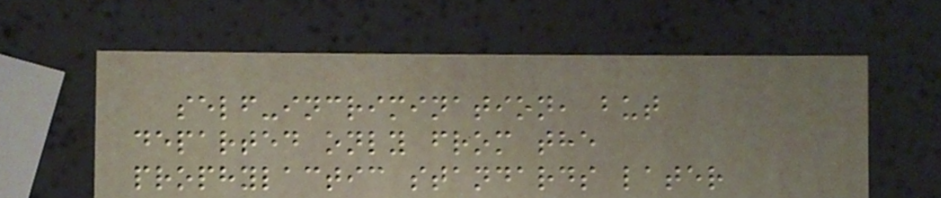self-incrimination, but
departed only from the
prophylactic standards later
